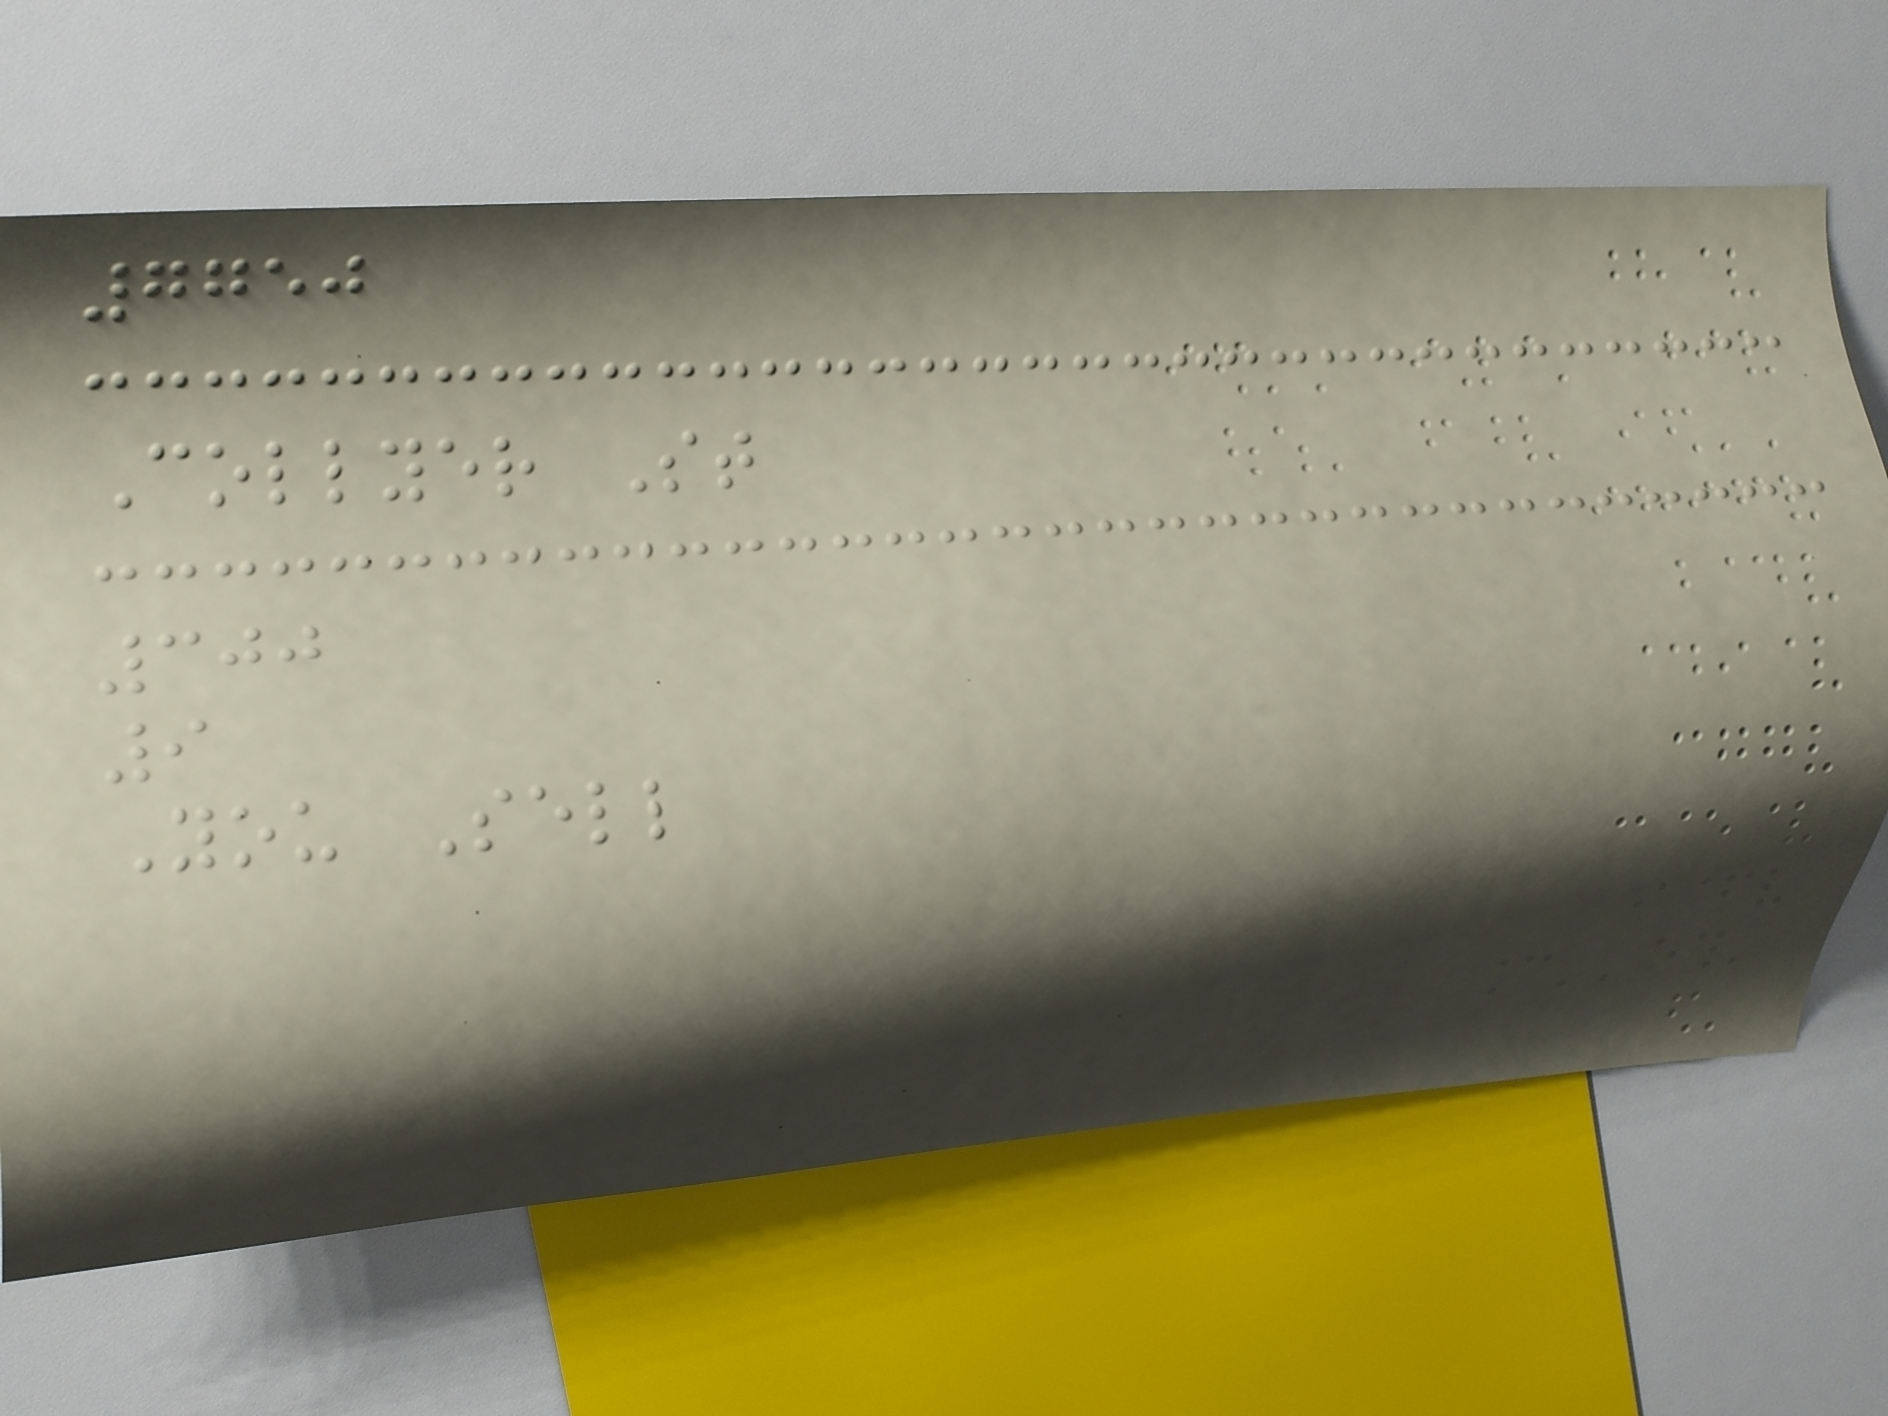7750
Collyer St
300
9
You Sell
